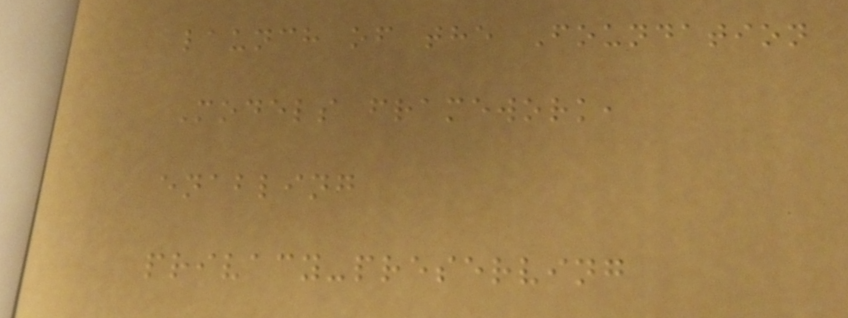launch of the Foundation
Models framework,
enabling
privacy-preserving
